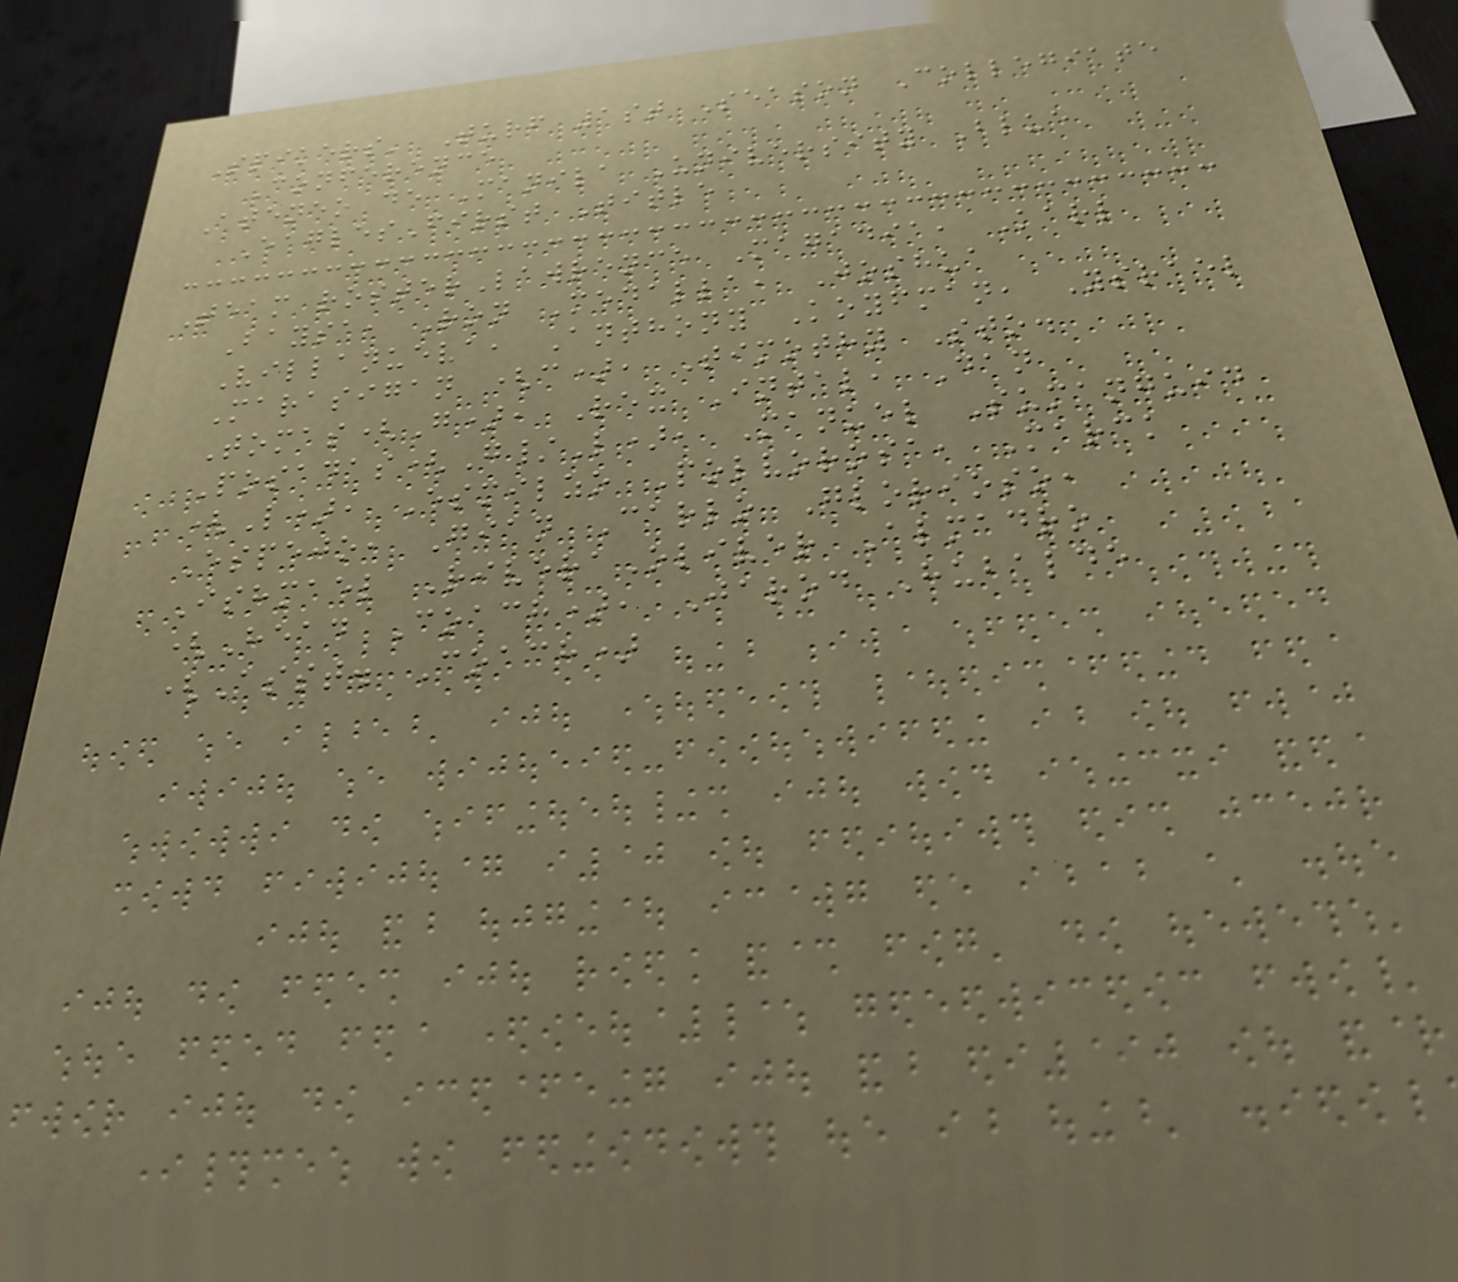Spikers' Turf 1st Season Collegiate
Conference
Ateneo de Manila University Blue
EaglesFirst Title
Team rosterLawrence Magadia, Karl
Baysa, Ron Medalla, Joshua
Villanueva, Anthony Koyfman, Ysrael
Marasigan (c), Timothy Sto.
Tomas(G), Rex Intal, Dan
Posadas(G/L), Manuel Sumanguid
(L), Esmilzo Polvorosa, Marck
Espejo, Gian Carlo Glorioso,
Ishmael RiveraOliver Almadro
(Head Coach), Jarod Hubalde
(Asst. Coach)
